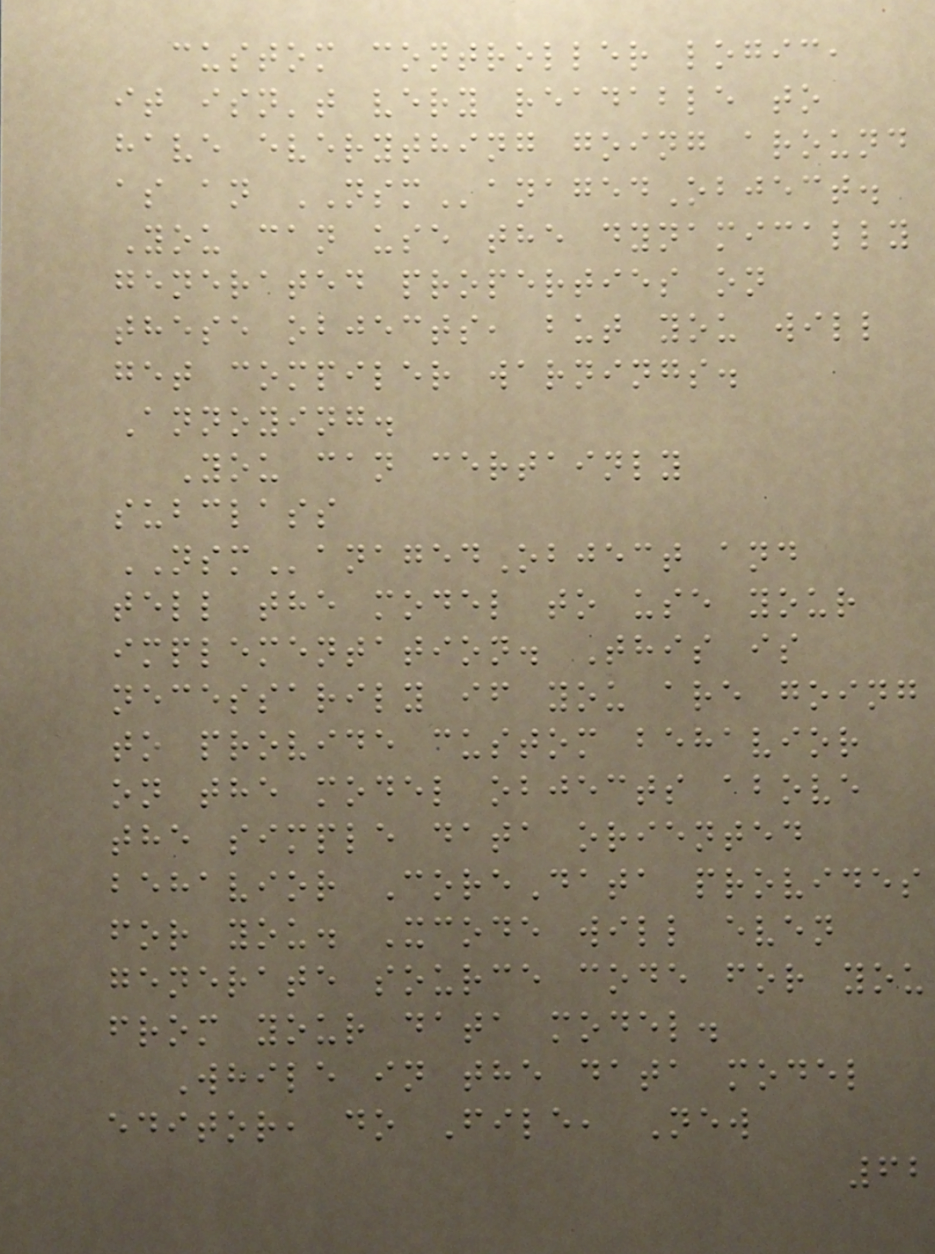custom controller logic,
it isn't very readable to
have everything going around
as an NSManagedObject.
You can use the dynamically
generated properties on
these objects, but you will
get compiler warnings.
Annoying.
You can certainly
subclass
NSManagedObject and
tell the model to use your
implementation. This is
necessarily if you are going
to provide custom behavior
on the model objects above
the simple data oriented
behavior CoreData provides
for you. Xcode will even
generate source code for you
from your data model.
While in the data model
editor, do File, New
62
